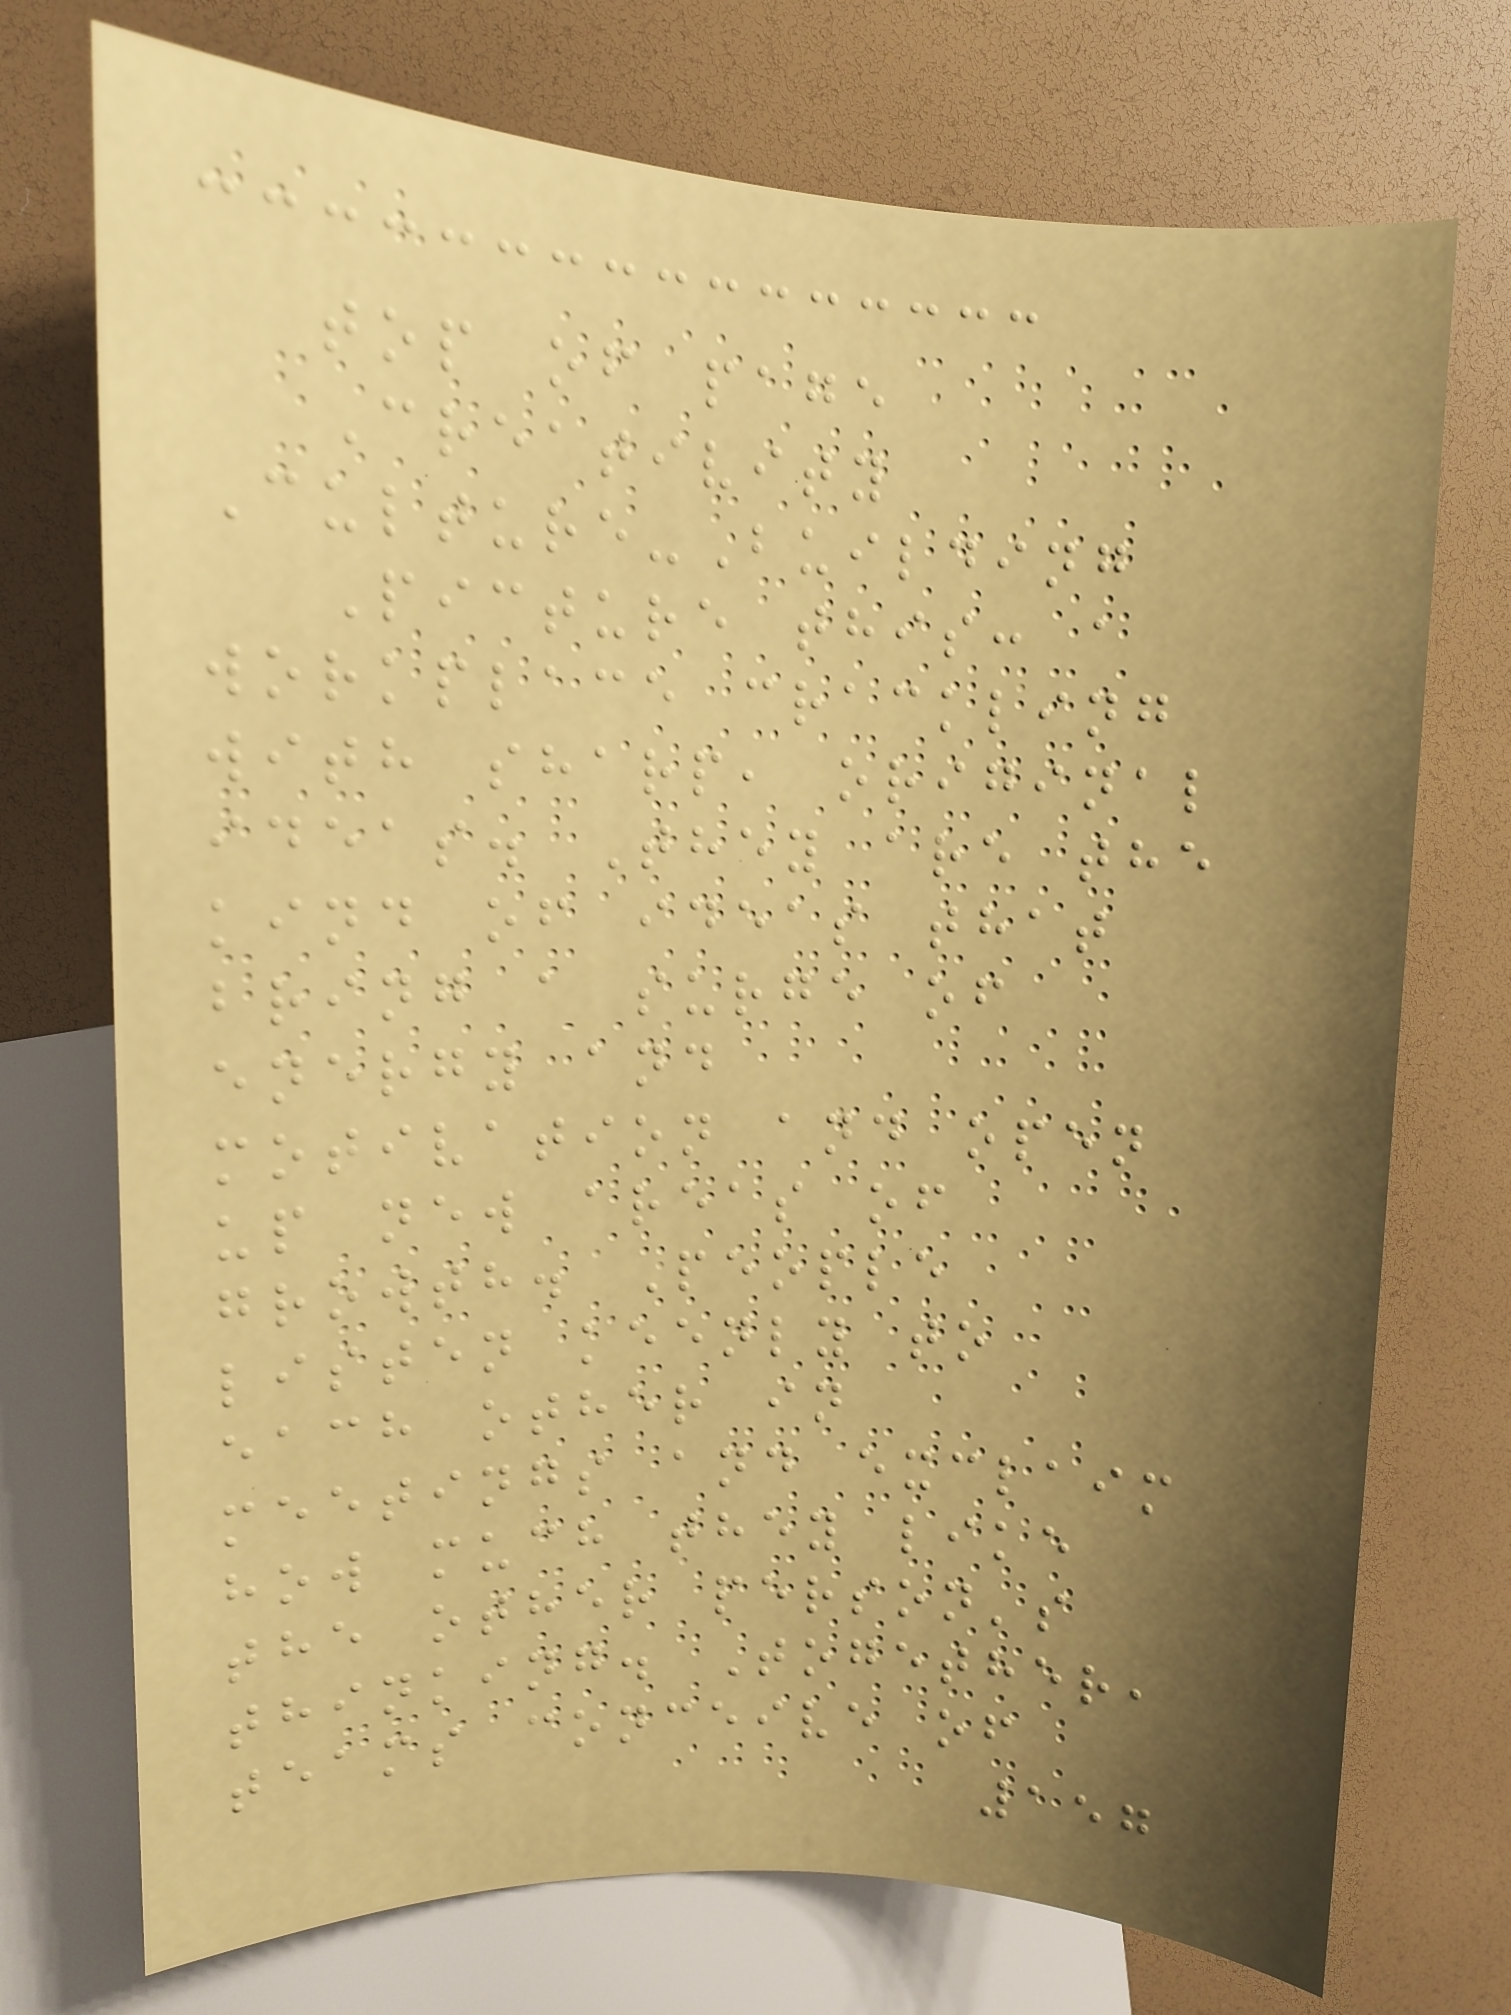top of page
Creativity
Culture-Building
Picture this: a
workplace crackling
with sharp, original
ideas. They are the
kind of ideas that
bring a surge of
energy and
motivation and open
up new areas of
growth. People
listen keenly to
each other in
meetings and exclaim
how much they like
the other person's
thinking. Together,
teams conceive of
157
